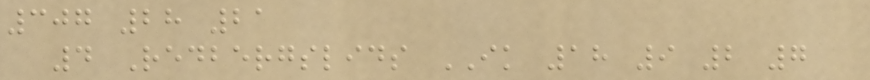307 28 21
4 Redbergslids IK 18 9 2 7
